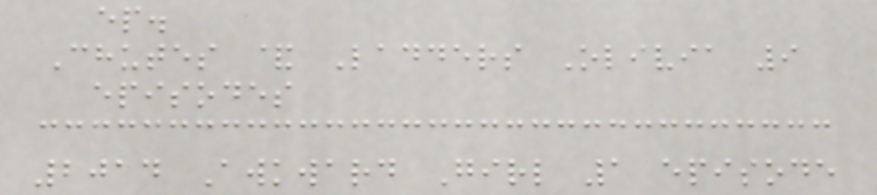ep.
Chutes & Ladders Olivia 9
episodes
2014 Awkward Girl 1 episode
